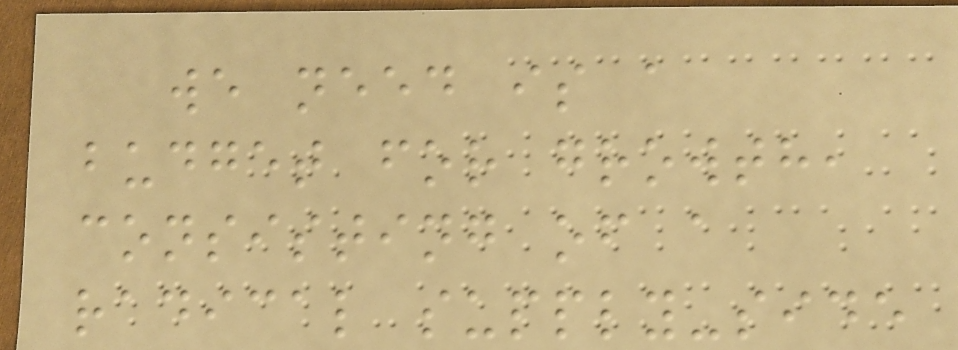we need is a
budget for growth,
consisting of a
radical supply-side
